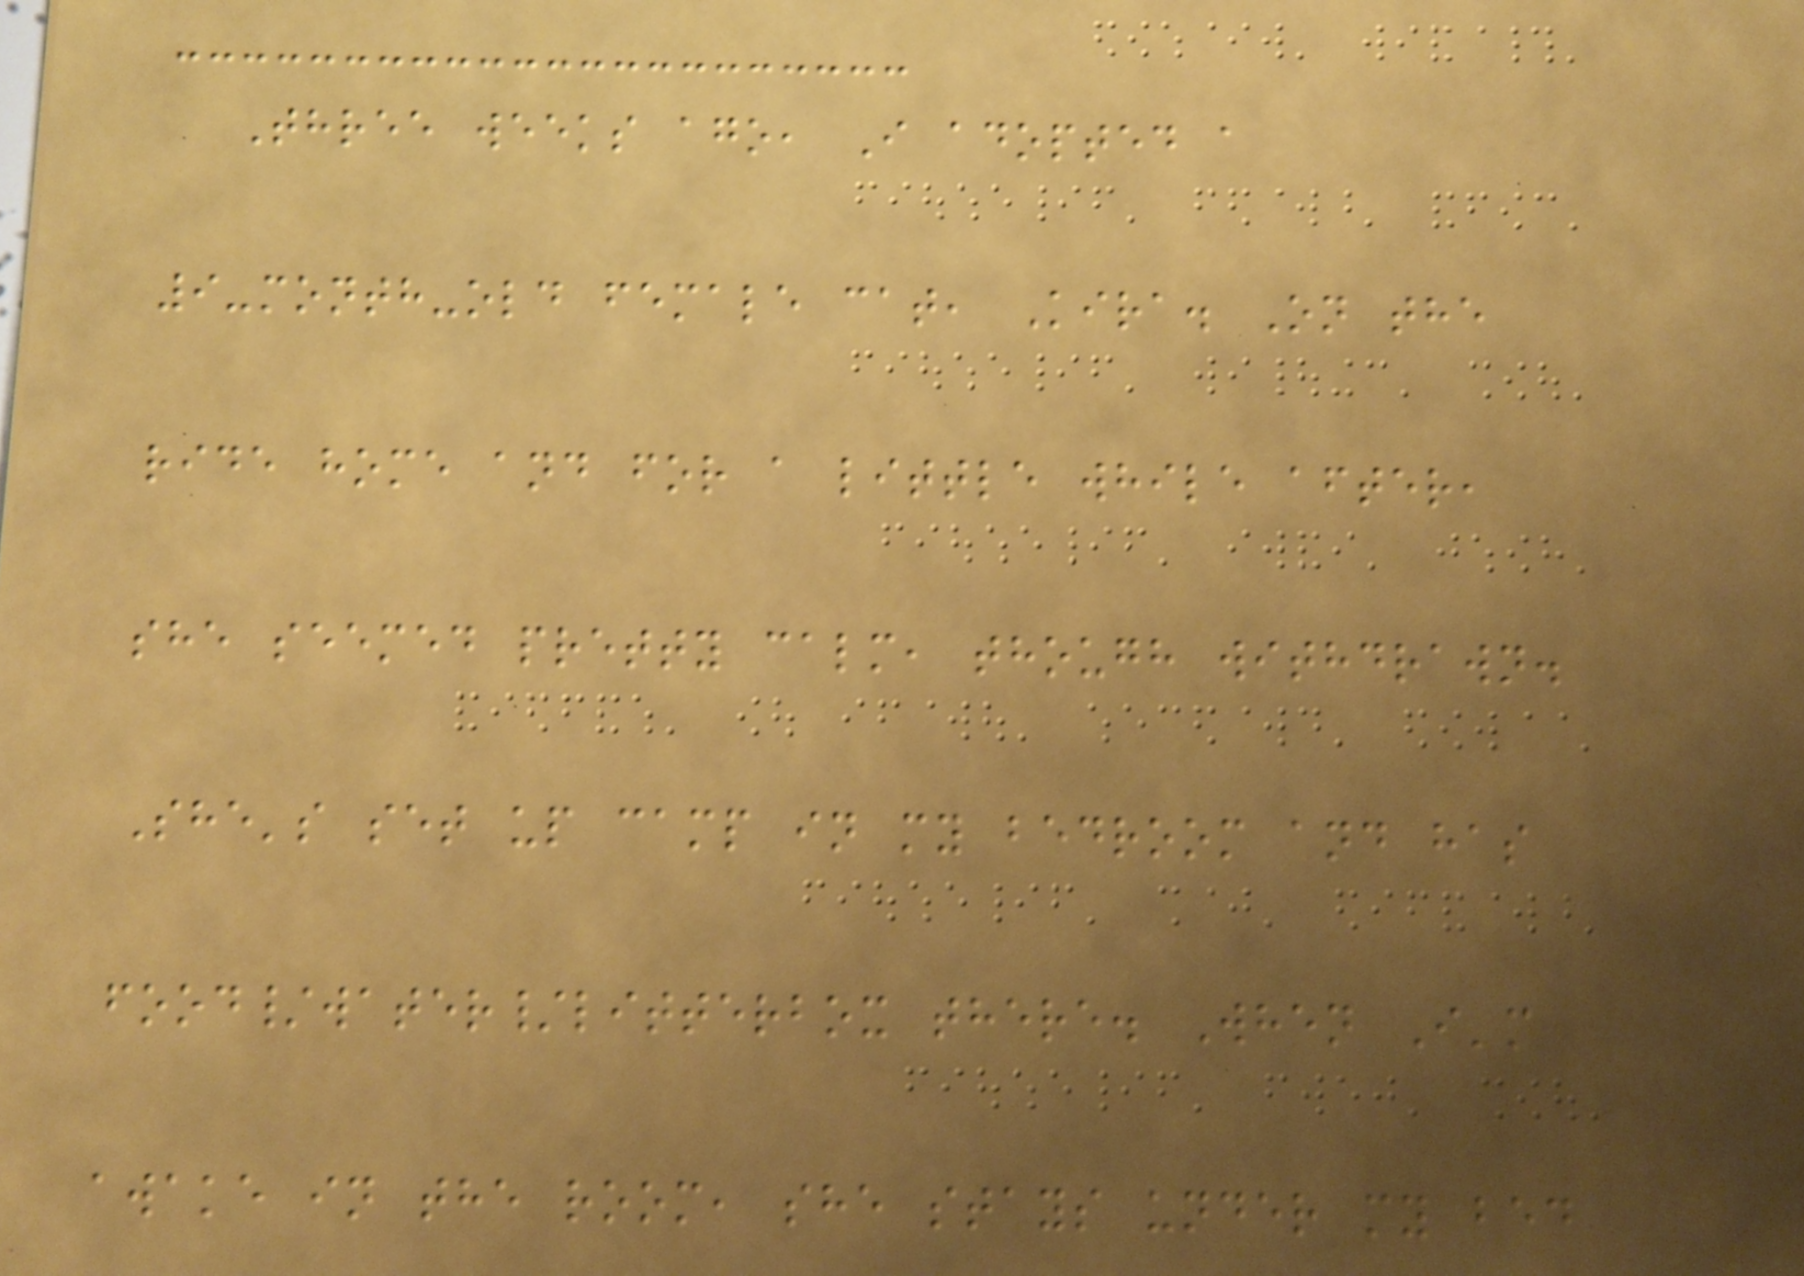Three weeks ago, I adopted a
9-month-old female cat, Kira. On the
ride home and for a little while after,
she seemed pretty calm, though withdrawn.
She's set up camp in my bedroom and has
food/water/litterbox there. When I'm
awake in the room, she stays under my bed
